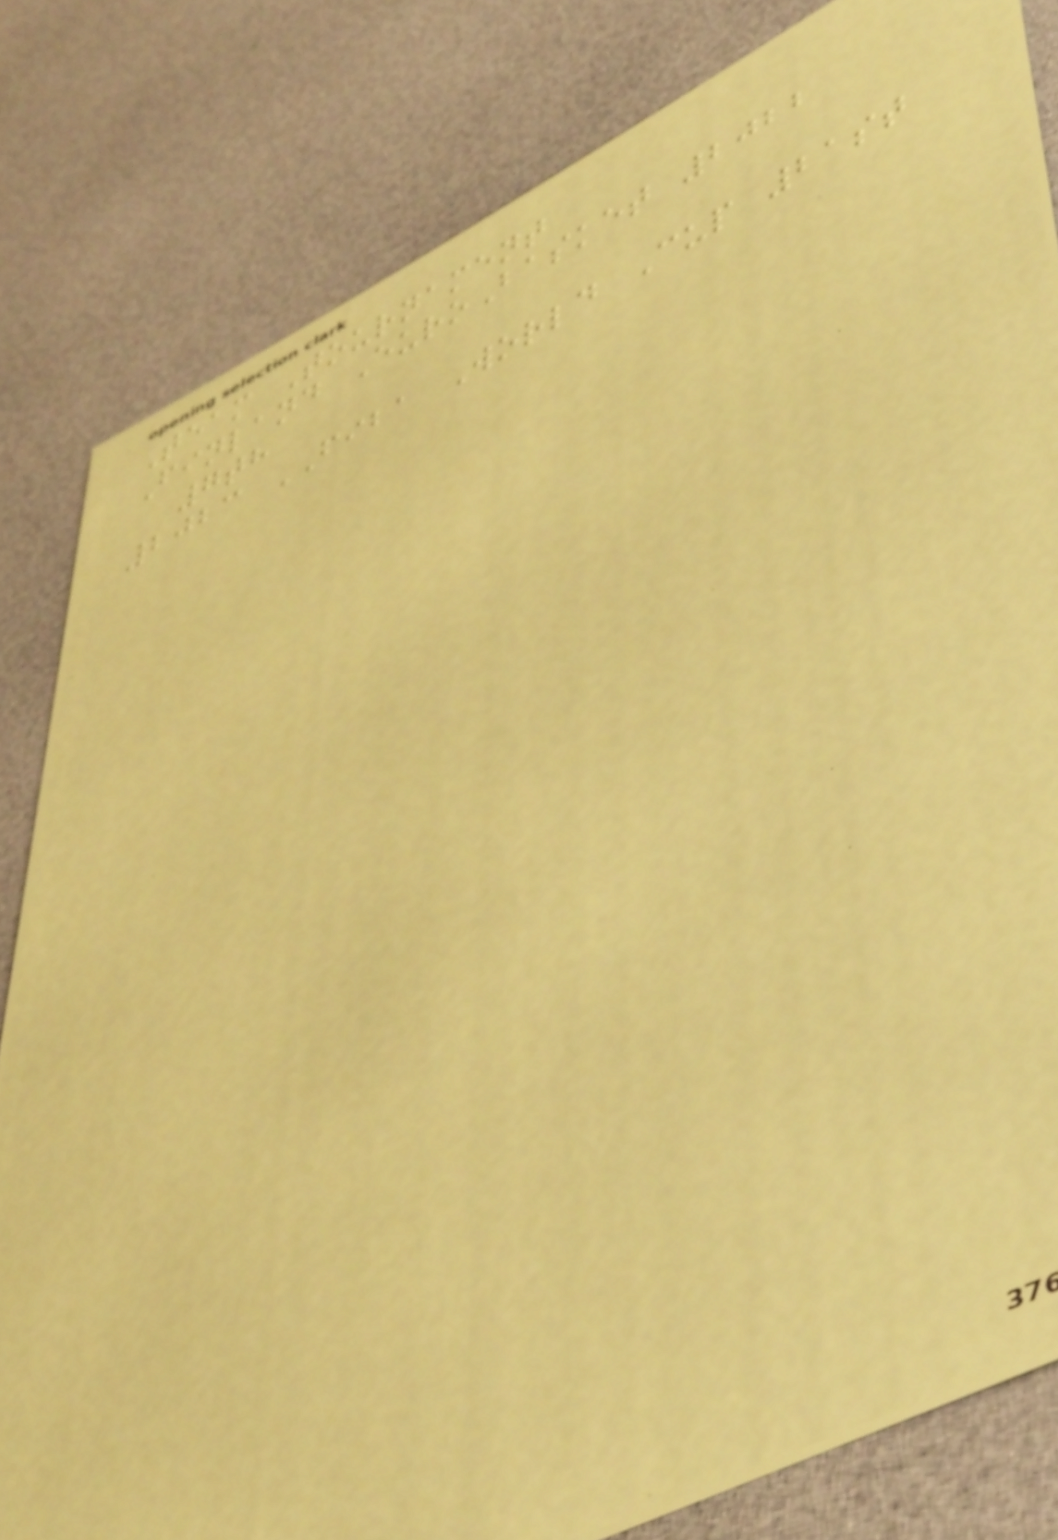Team Tournament
Finland EuroBasket 2022
7th
2023 FIBA World Cup 21st
